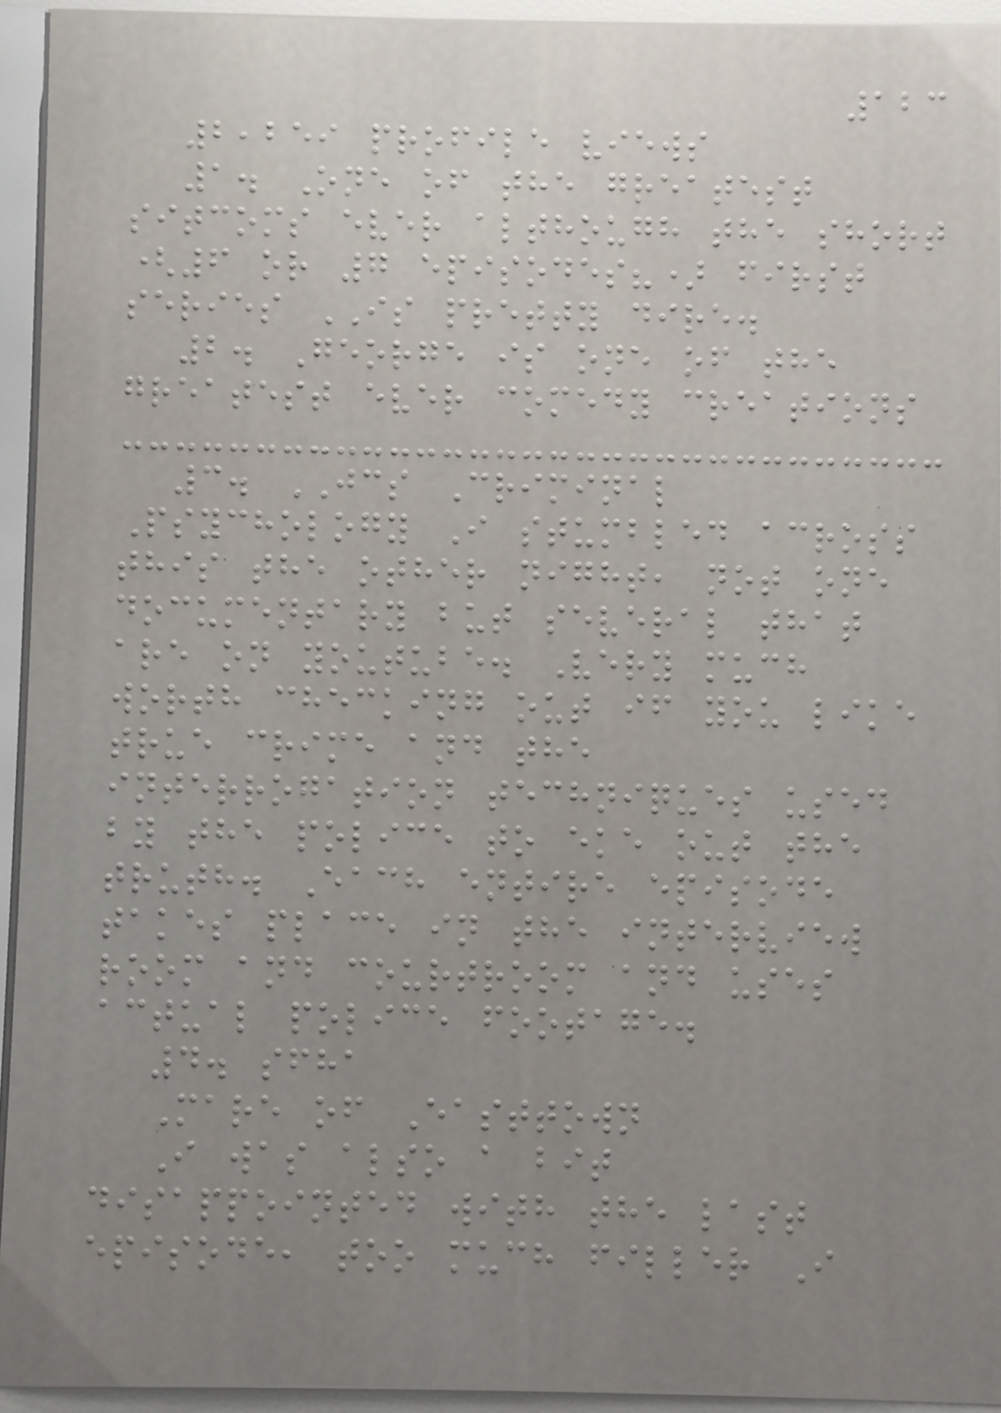123
2,259 profile views
1. One of the greatest
sitcoms ever although the short
(6 or 7 episodes?) first
series IS pretty dire.
2. George is one of the
greatest ever comedy creations
3. JCS Criminal
Psychology I stumbled across
this the other night, not one
documentary but several that
are on youtube. Very much
worth checking out if you like
true crime and the
interrogation techniques used
by the police to eke out the
truth. Each entire episode
takes place in the interview
room and courtroom and uses
actual police footage.
4. sfha
Mare of Easttown
I was also a bit
disappointed with the last
episode, too much filler I
